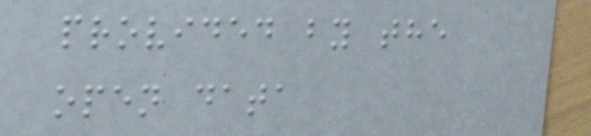provided by the
open data
